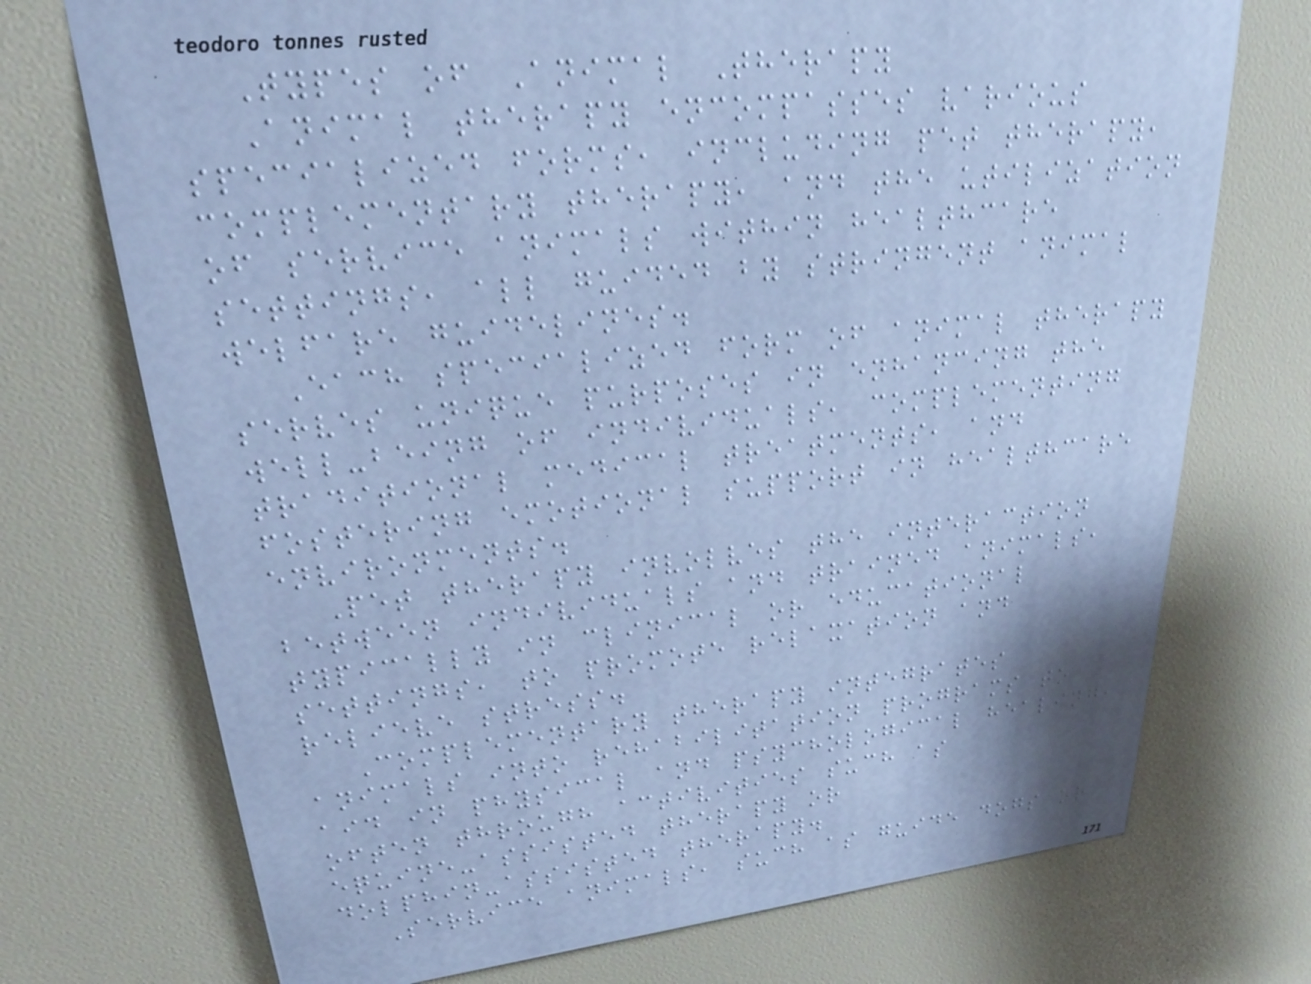Types of Animal Therapy
Animal therapy encompasses various
specialized forms, including pet therapy,
complementary therapy, and the utilization
of service animals within healthcare
settings, all guided by stringent animal
welfare guidelines.
Each specialized form of animal therapy
serves unique purposes in enhancing the
well-being of individuals, complementing
traditional medical treatments, and
fostering emotional support in healthcare
environments.
Pet therapy involves the interaction
between individuals and trained animals,
typically in clinical or educational
settings, to promote relaxation and
relieve stress.
Complementary therapy integrates
animals into rehabilitation programs to
aid in physical and psychological healing,
often through activities such as
equine-assisted therapy or
dolphin-assisted therapy.
Service animals, such as guide dogs or
